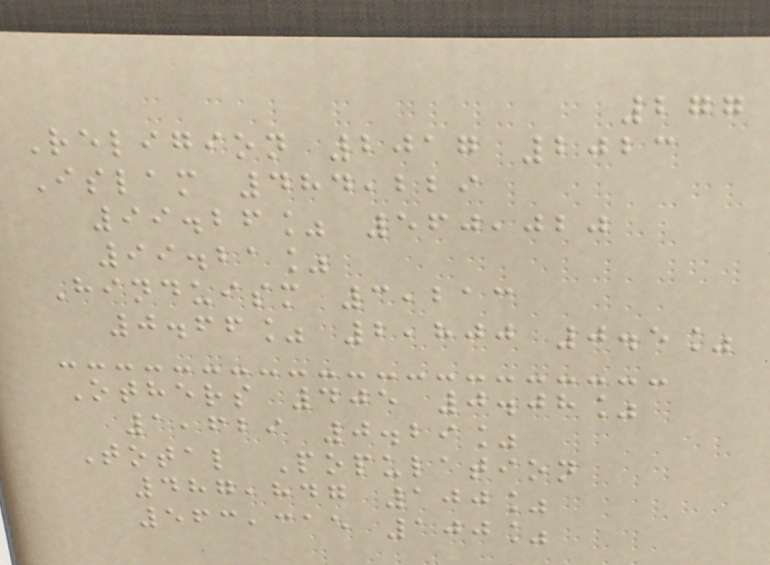277
Religion 2017 2023
Islam 484,229
99.26% 560,020
99.21%
Hinduism 3,213
0.66% 2,800 0.5%
Others 405 0.08%
1,629 0.29%
Total Population
487,847 100%
563,315 100%
